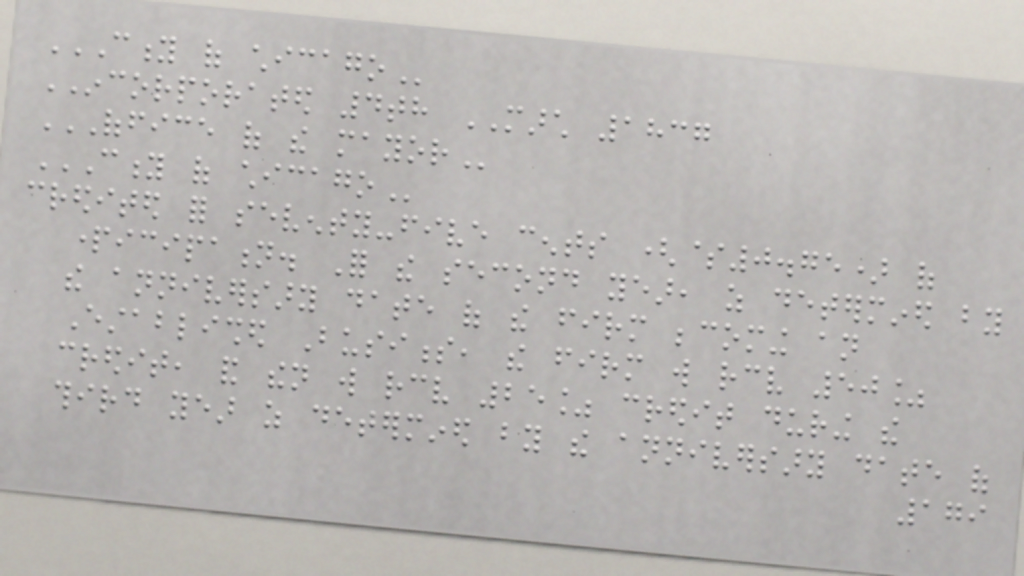CITY OF CHICAGO
INCORPORATED 4th MARCH 1837
OFFICE OF THE MAYOR
CITY OF CHICAGO
credited for seventy-five cents ($0.75) of
participation. For the second year, as determined by
the anniversary date of the firm becoming an
Established Business, the firm will receive 50%
credit, and then will receive 25% credit during the
third year as determined by the anniversary date of
179
